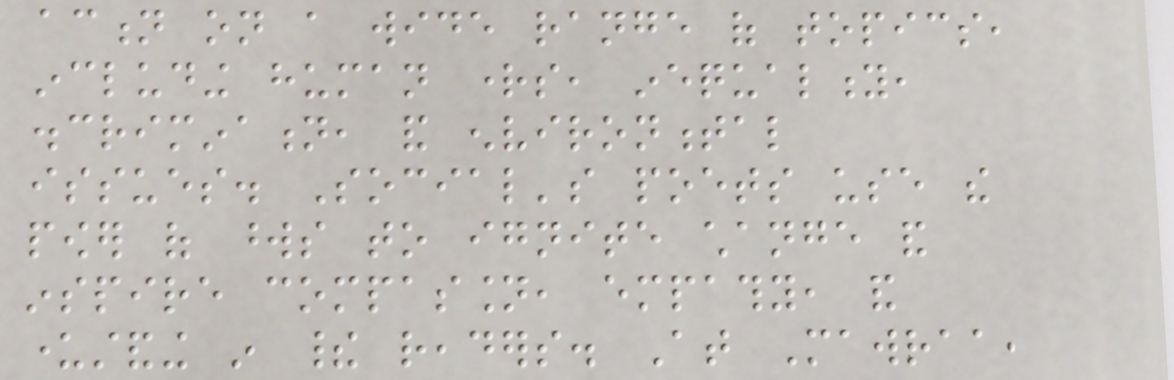action on a wide range of topics,
including human rights, inequality,
discrimination, and environmental
issues. Social's poets use the
power of words to ignite change and
inspire compassion, empathy, and
understanding in their readers. At Mawraa,
